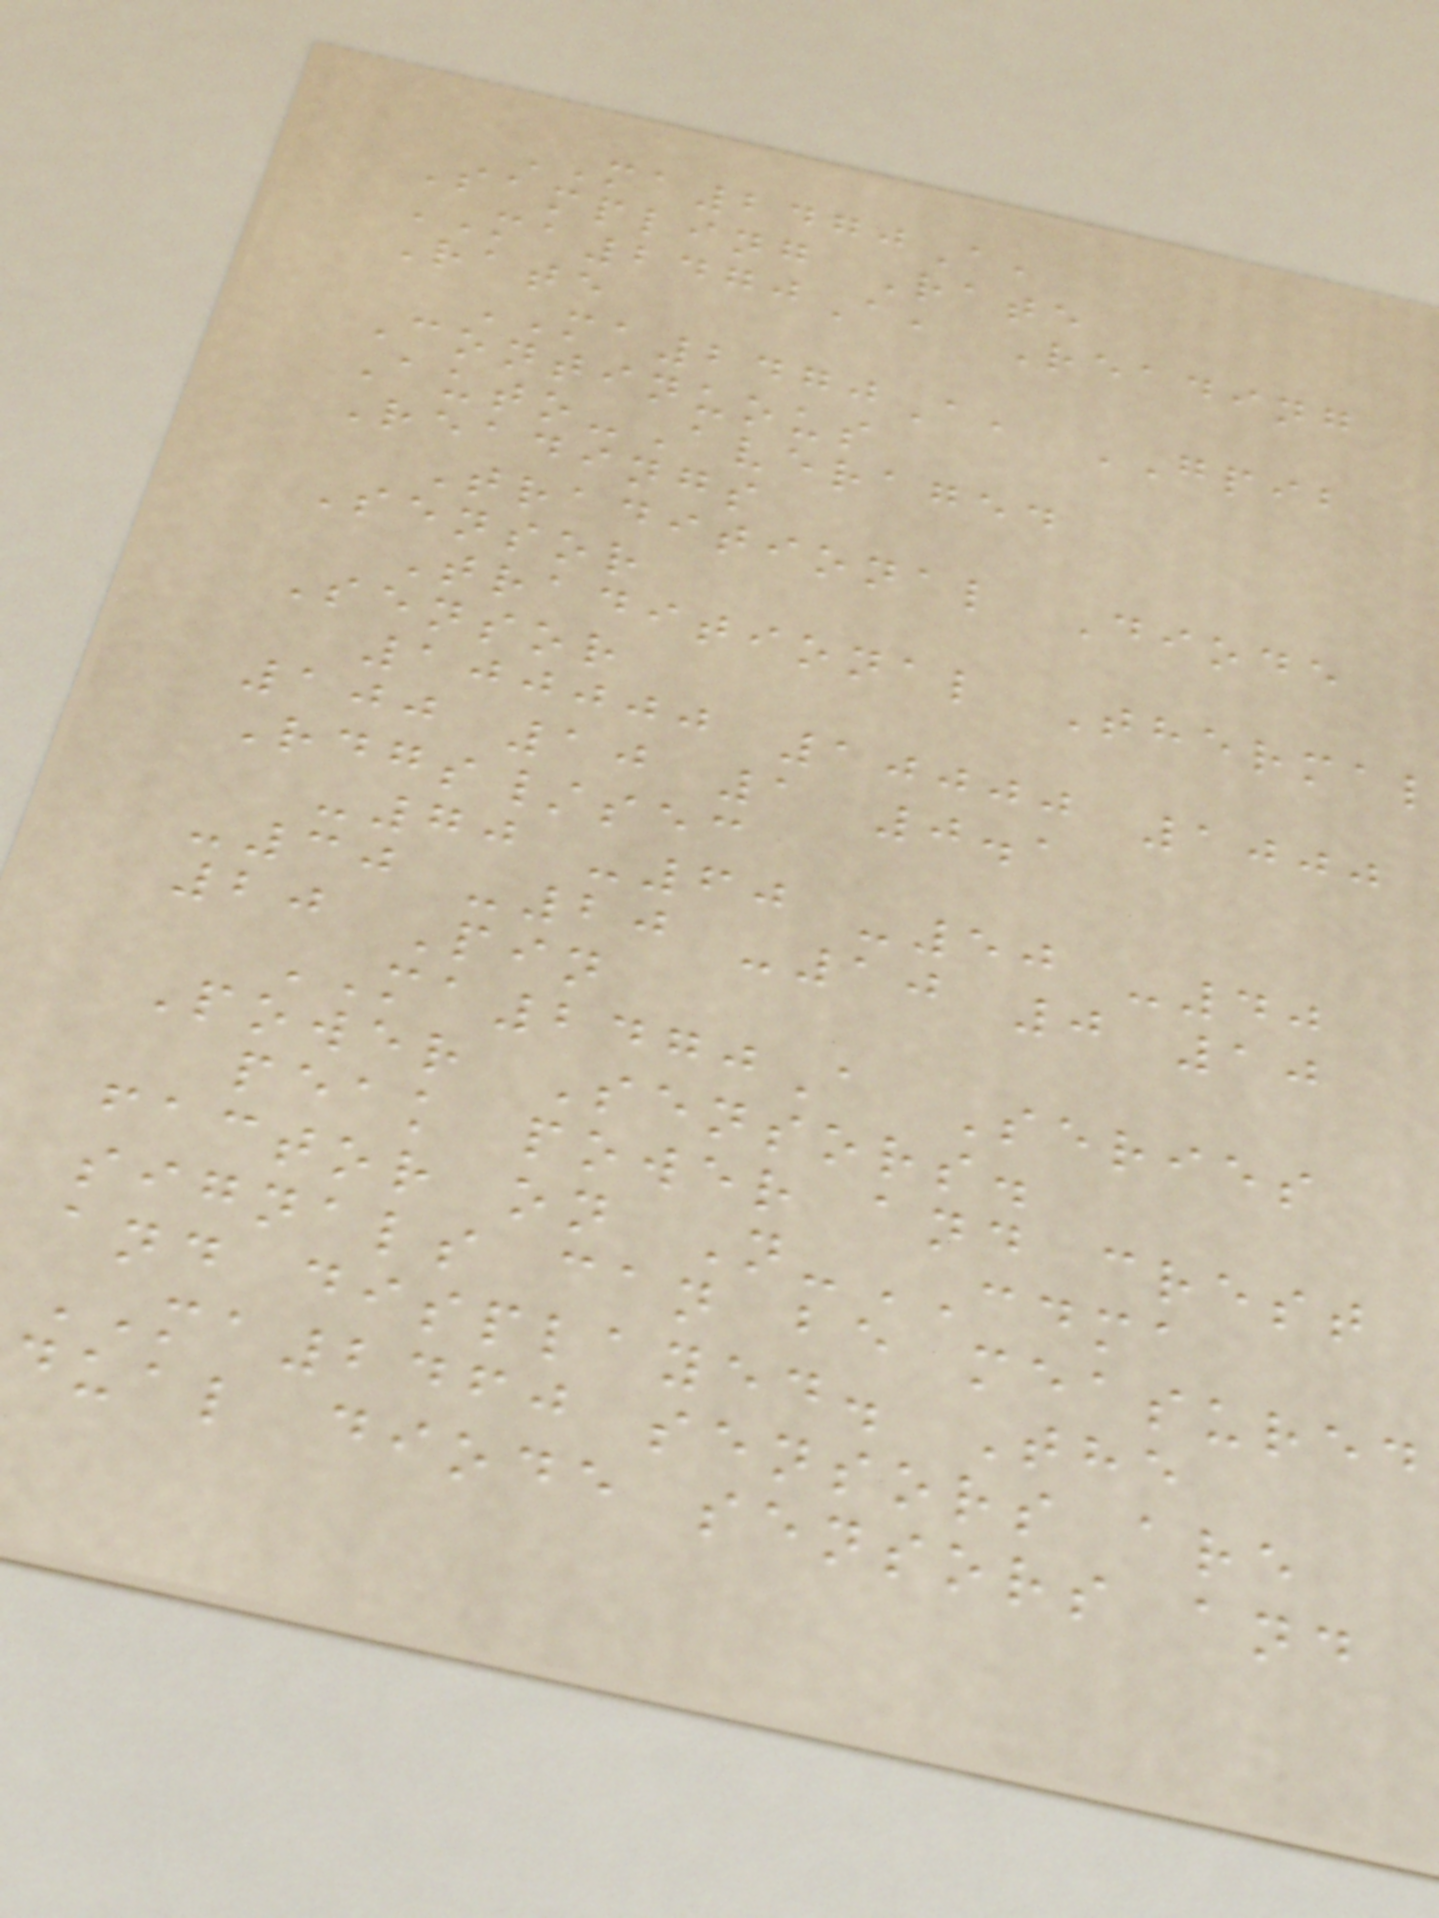MA2470A,
Sampling Rate
MA2470A, Reading
Rate
MA2470A, GPIB
Continuous
Auto-Averaged
Readings
Traditional Diode
Sensor
Traditional Thermal
Sensor
100000 10000 1000
100 10 1 0.1
Rdgs/sec
-70 -60 -50 -40
-30 -20 -10 0 10
20 Pin
MA2470A Series
Power Sensors.
peak power and crest
factor on N-CDMA
signals can be measured
and displayed. The
MA2460 sensors are
dual diode sensors and
